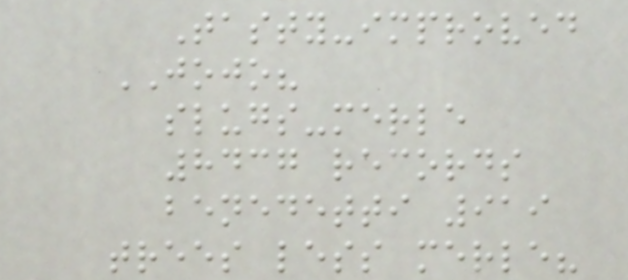Tasty-improved
JOJO?
slugs-merle
8437 records
benedetti 919
trees less merle?
